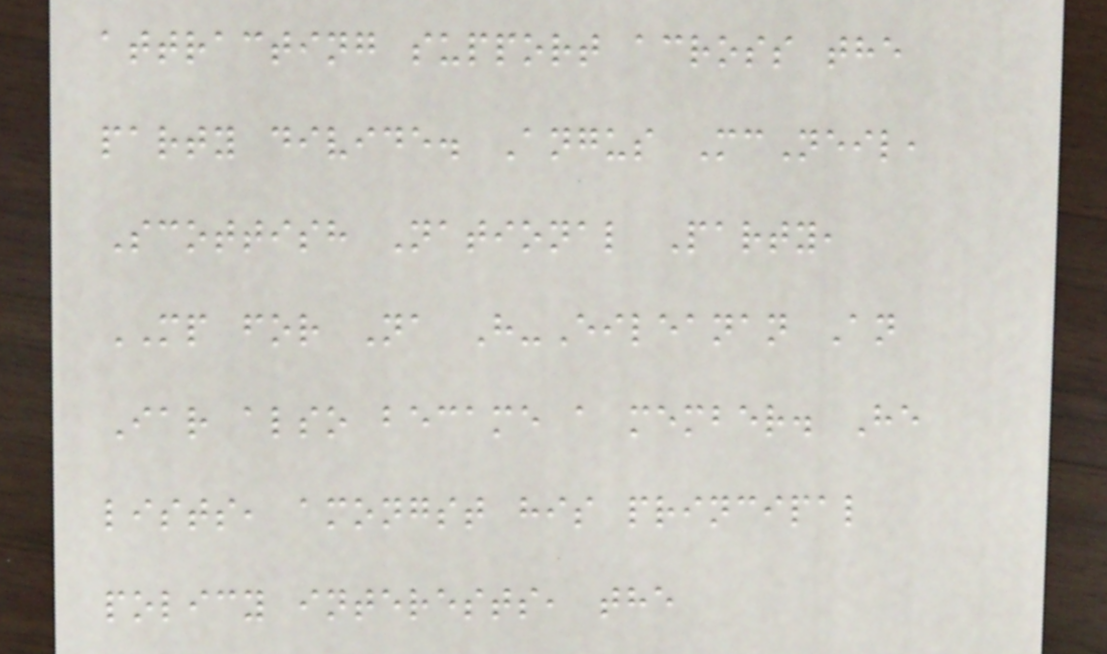attracting support across the
party divide. Angus McNeil,
Scottish National Party,
MP for Na H-Eileanan An
Iar also became a member. He
lists, amongst his principal
policy interests, the
